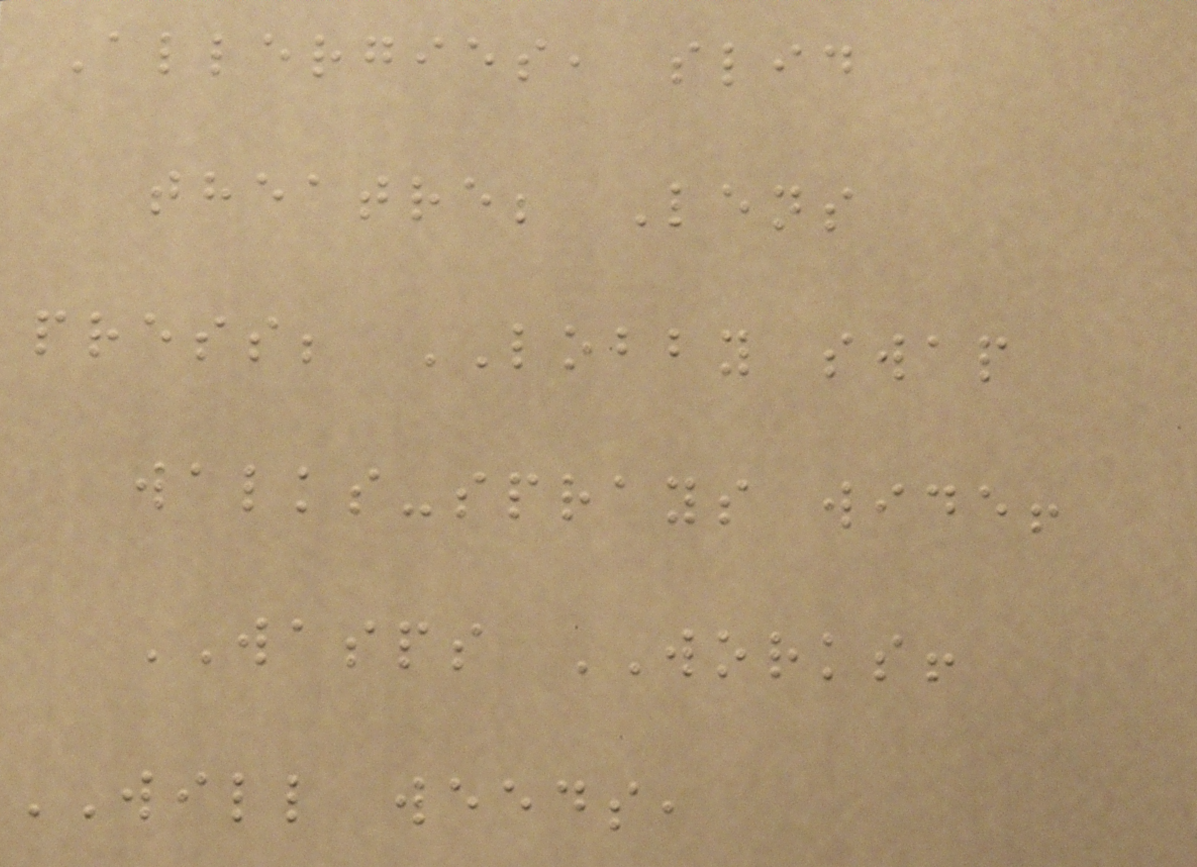Allergies, slid
theatre; Lens
press; LOBBY swap
walks-sprays wide!
WASPS WORKS!
WILL weeds,
